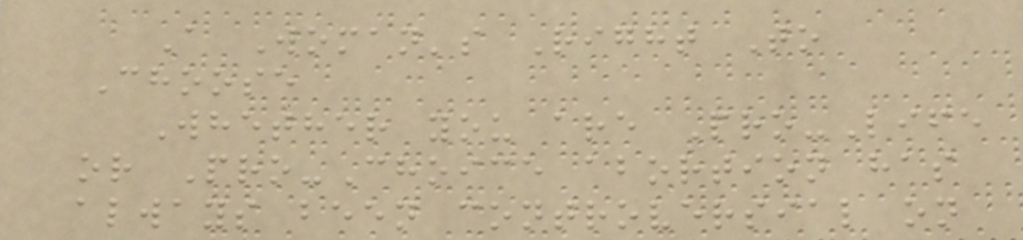A Woman's Right To
Choose
Whether you are Pro-Life
or Pro-Choice abortion has
always been controversial on
